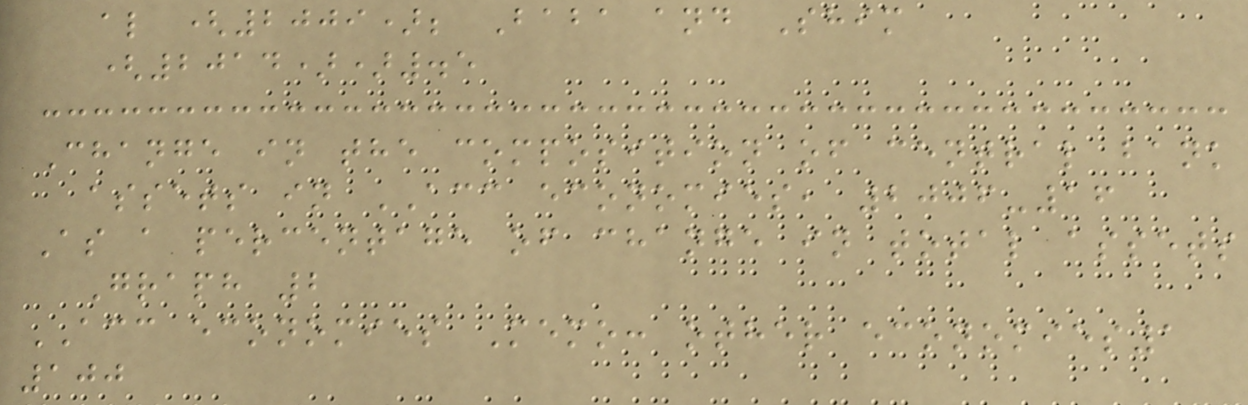al (2009); Baba and Shim
(2014)).5
Change in the composition of central bank
assets in ACC economies, 2006-16
As a percentage of change in total assets
Graph 2
ACC economies Memo: other economies1
100
